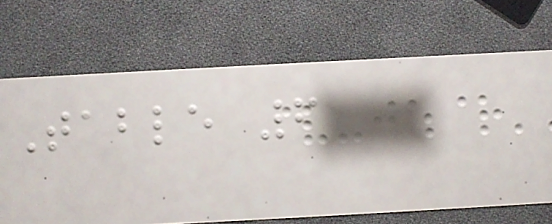Table 6
